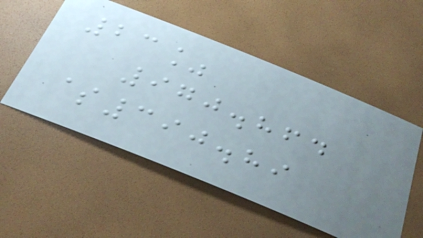23%
970.864
$390.89
